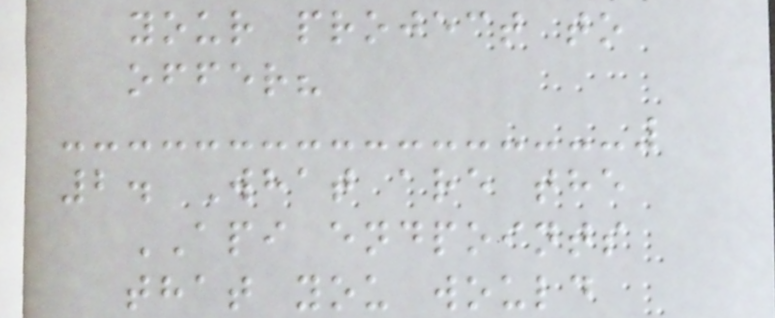your project to
offer?
2. What are the
API endpoints
that you would
